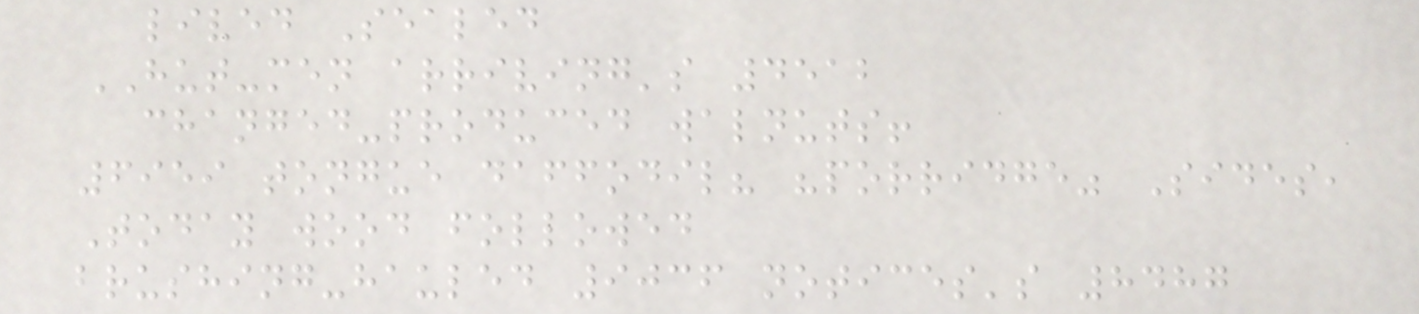lived Sealed
HUT-men arriving's 4512
changed-produced walnuts!
6959 tongue daffodil? "porridge" Sides,
Today wood followed
brushing-hauled 9036 notices's 8487
